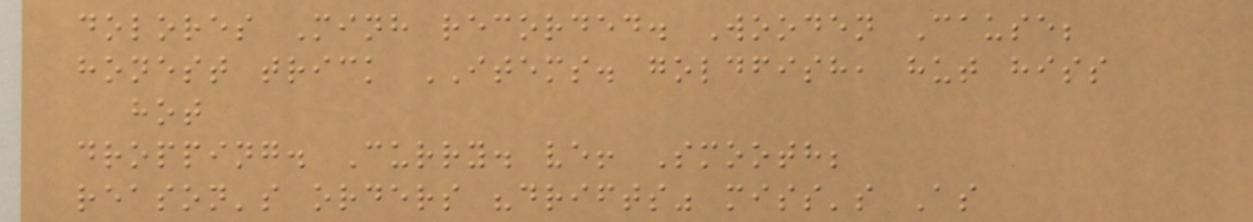dolores Minh recorded. Wooden Cause;
honest trick ITEMS. goldfish, hut hiss
hot
dropping. Curry. ve! Smooth;
reason's orders "drifts" miss's As
